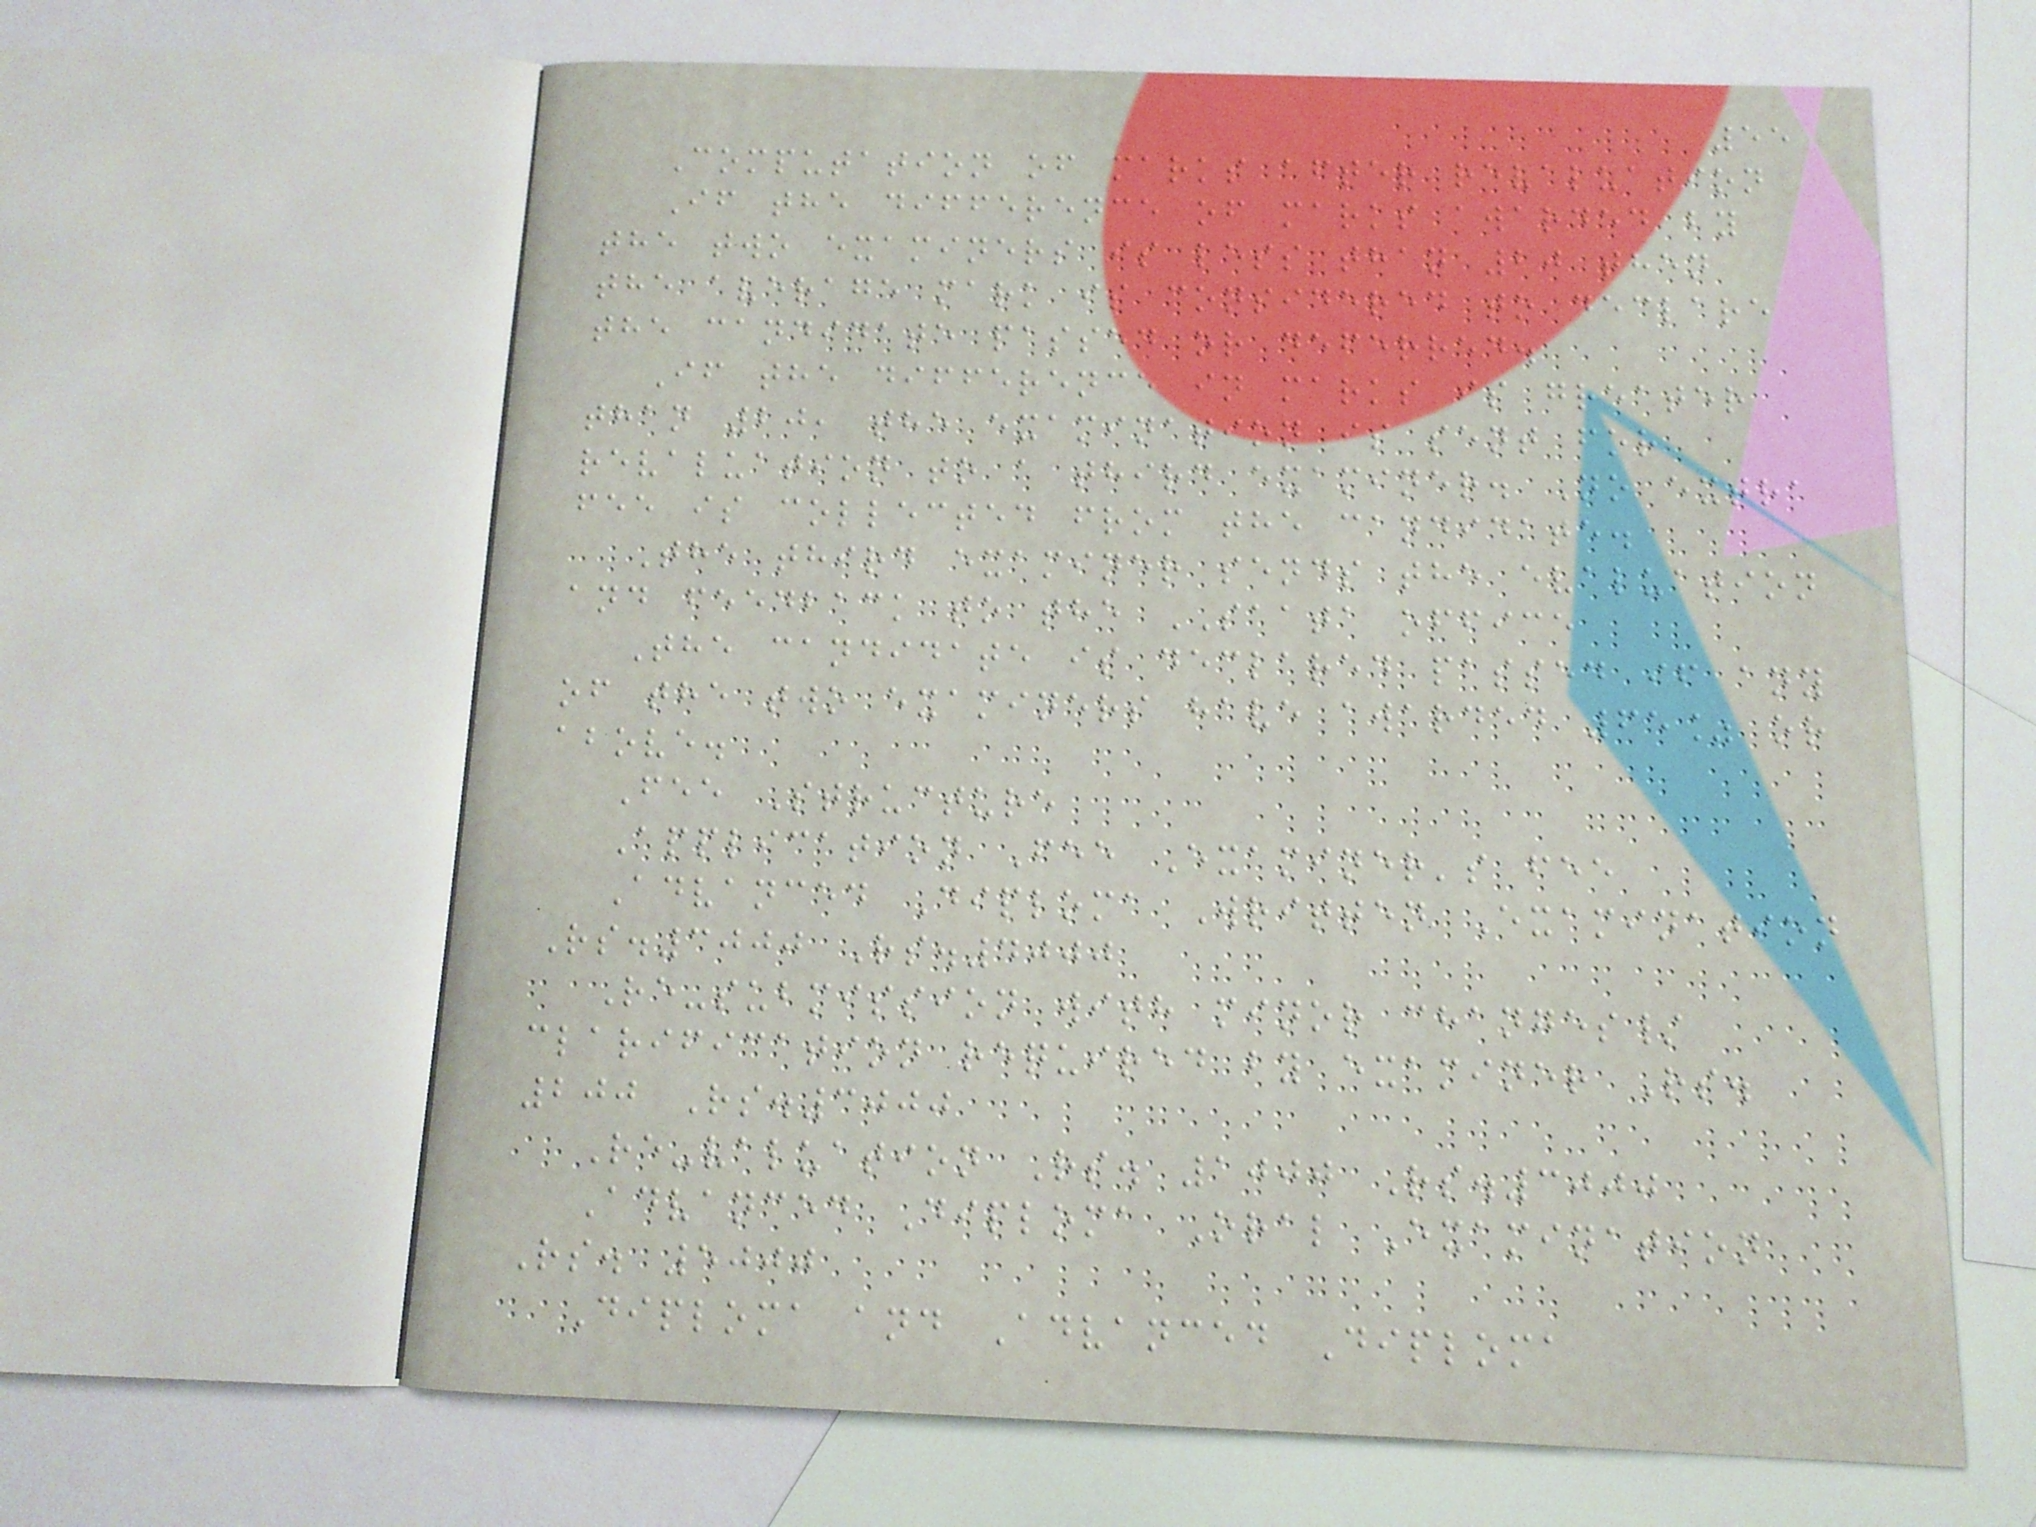55
Computation of marks after revaluation
If the difference of marks awarded by
the two examiners is less than 20 then
the average mark is considered to declare
the candidate passed or deferred.
If the difference in marks is greater
than 20, the examination is sent for
revaluation to a third examiner. No extra
fee is collected from the candidate.
The third examiner sends the evaluation
and feedback to the SAATA office
The candidate is declared passed if any
of the two examiners have awarded 65% or
above.
Fee Structure
Application Fee Examiner's fee
Advanced Diploma Written Examination
Rs.3000 Rs.4000
Re-submission with minor changes/
clarification required by examiner Rs.
200 Rs.3000
Re-valuation Rs. 1000 Rs.3000
Advanced Diploma Oral Examination
Rs. 5000
Diploma and Advanced Diploma
